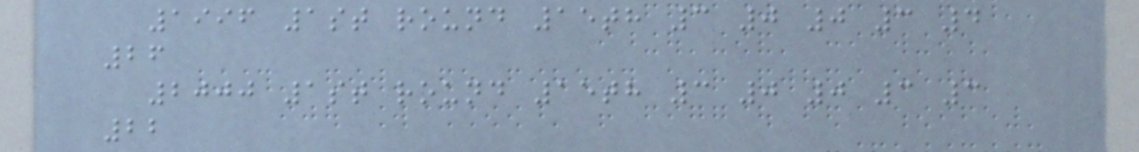1996 1st round 15th 3 0 0 3 4
26
2000 1st round 15th 3 0 0 3 3
22
